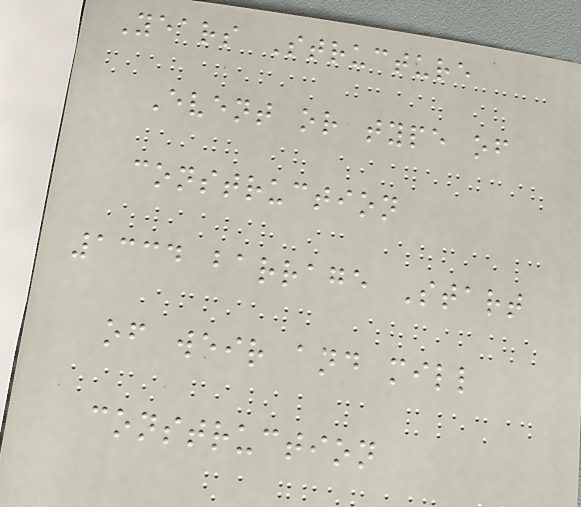Years Structure
Event or type of
construction
1334 barrage Start
of weir and mill
construction
